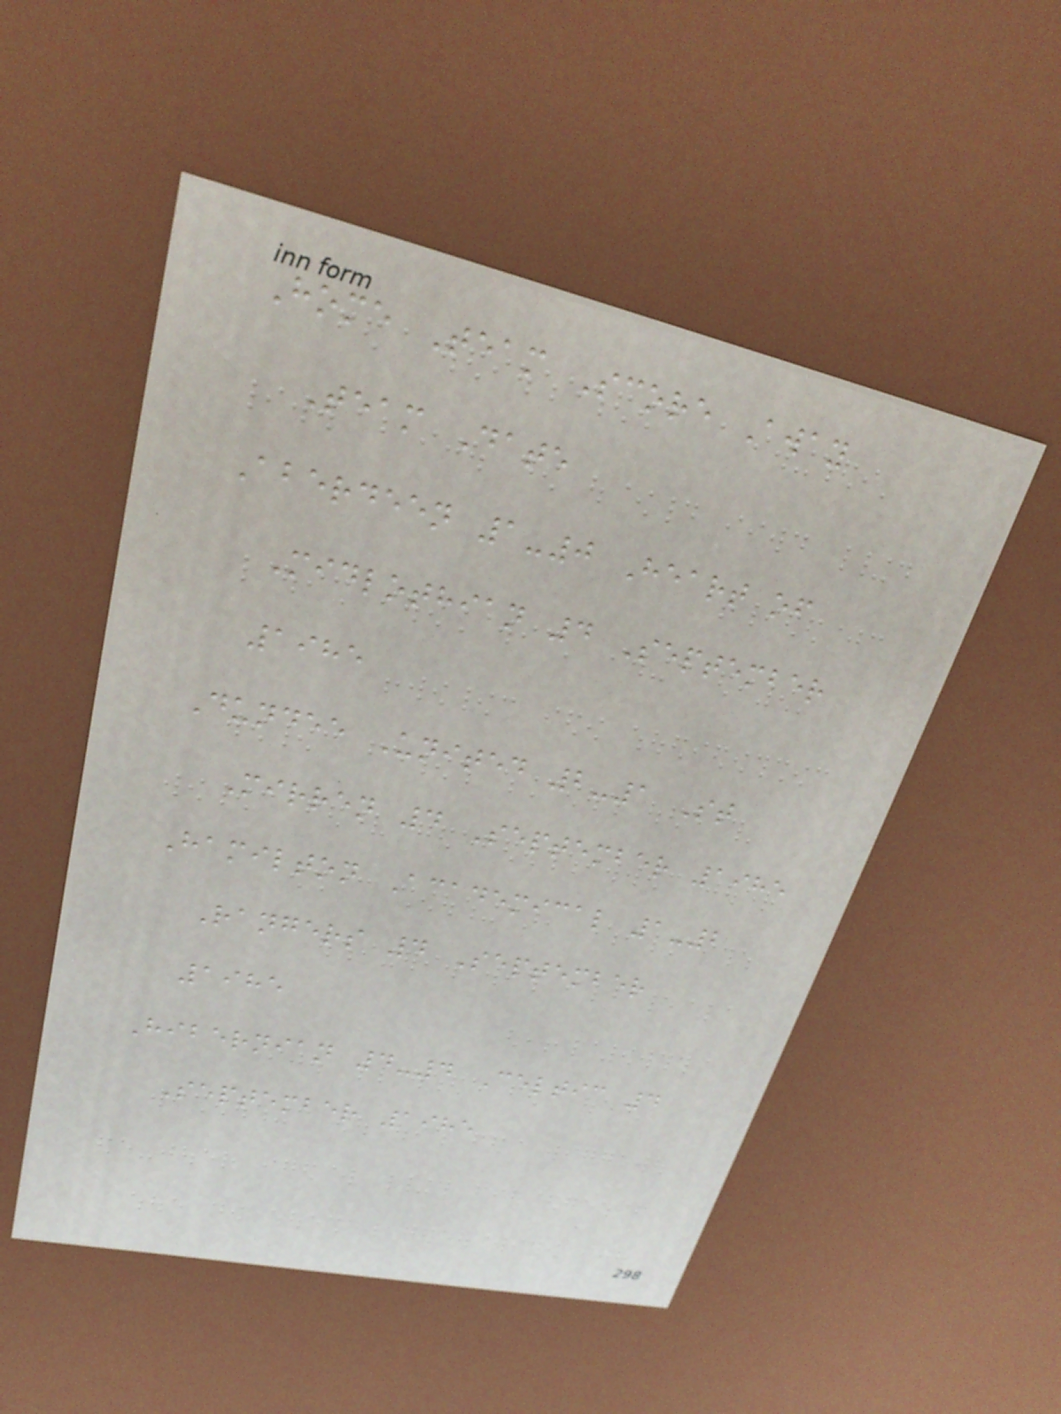Home Team Score Away
Team Date
Aberdeen 1-0 Heart of
Midlothian 4 September
1985
Dundee United 2-1 St
Mirren 4 September 1985
Hamilton Academical 1-2
Rangers 4 September
1985
Hibernian 4-4 Celtic 4
September 1985
